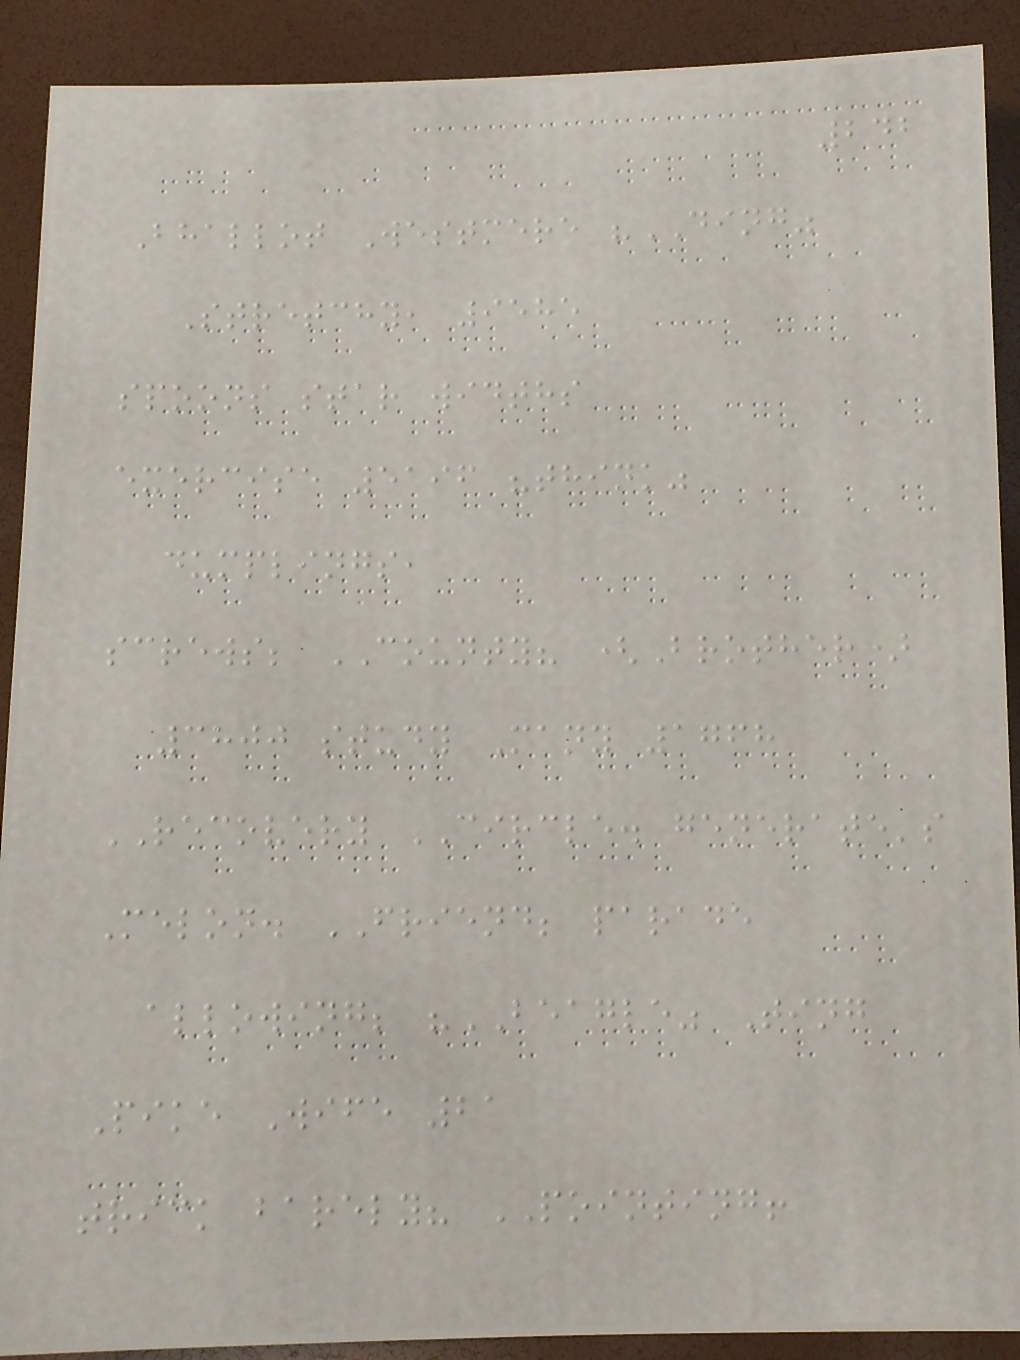242
Bhallot Westmere "DING"
Stretchy, 9585
spoons star widths
exercise 5196 "think"
dumplings,
screws; COUNTY? (Brother)
3800 study Many 1768
RECOVERY CIRCLE. generate's
Melon. FRIEND; parade
allowing; "BEAGLE" Ting
Pike Wife 21
trick barely? POINTING!
